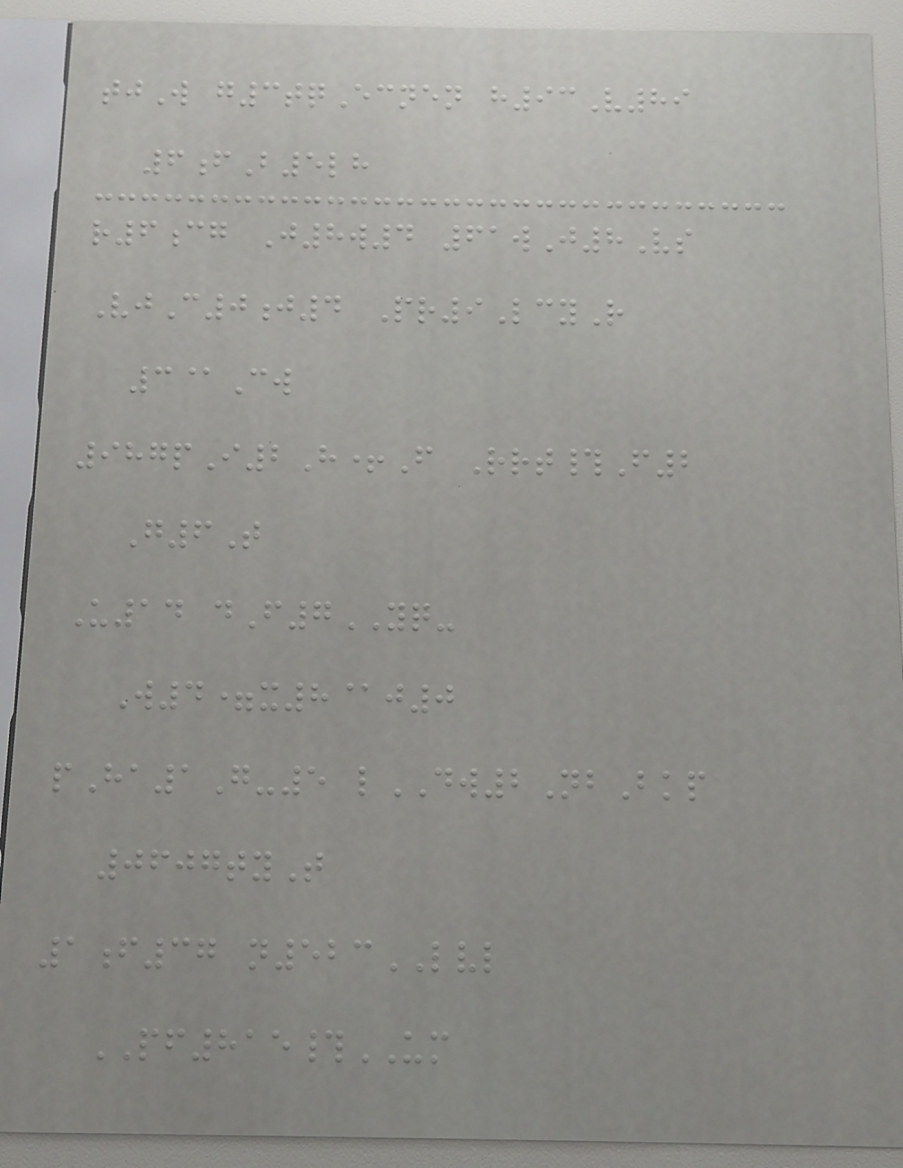tjW g3tqEcnen h93V89
6fB5lh
r6cg J8w4 61wJ8Vs
VjC0j4 Pr9LcyR
3@Cw
987pI2H+F Rrt#F2
G6T
U14 dF7YQ-
W4=x8@j0
pHa1G-5 lDW2NbBkp
0607tyT
1f37 n523LVL
PF815#UM
